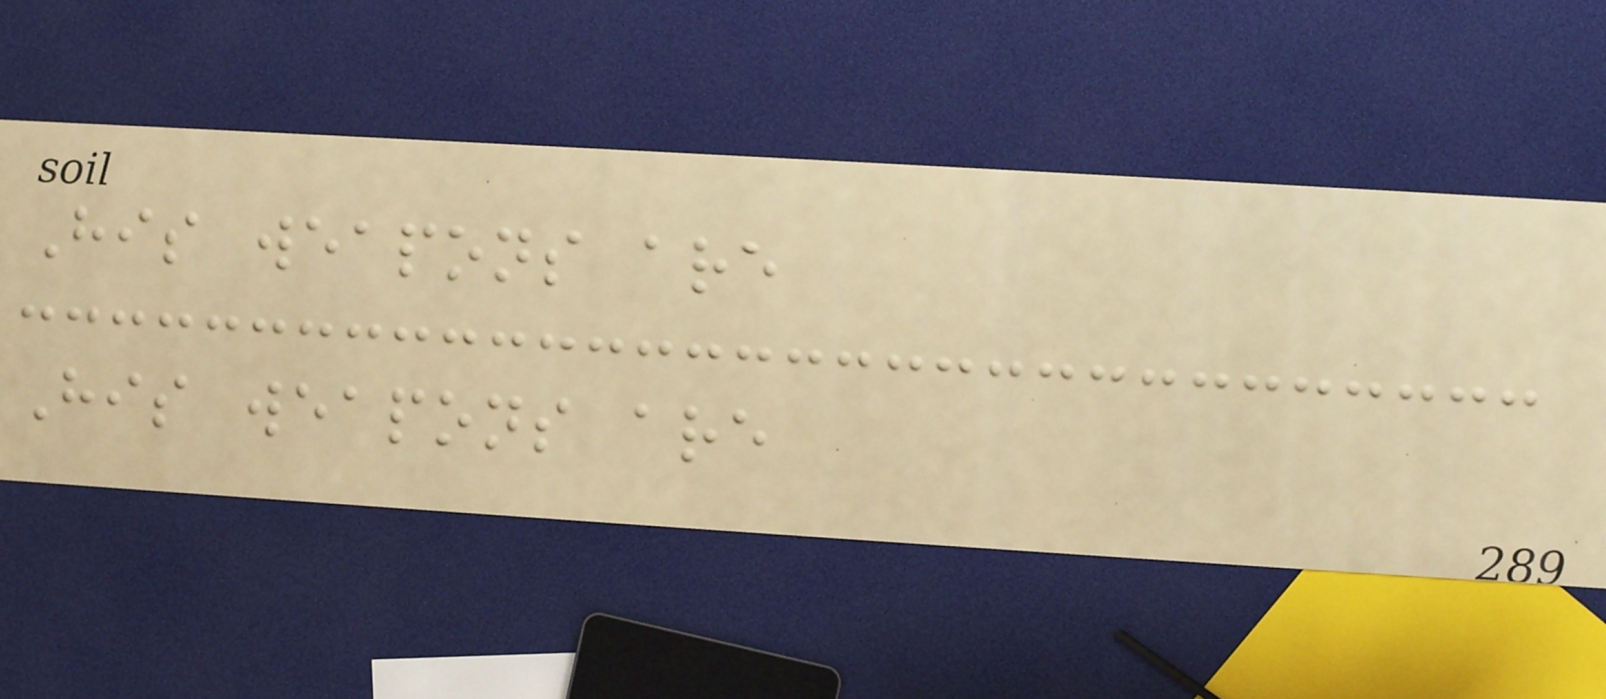His weapons are
His weapons are
